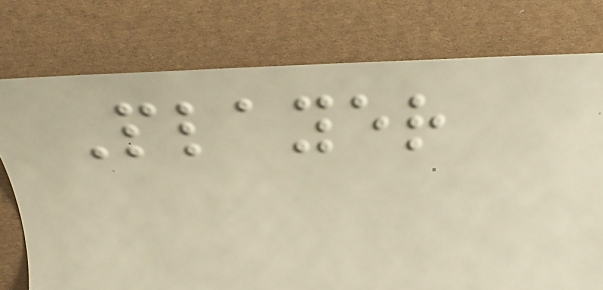Player
